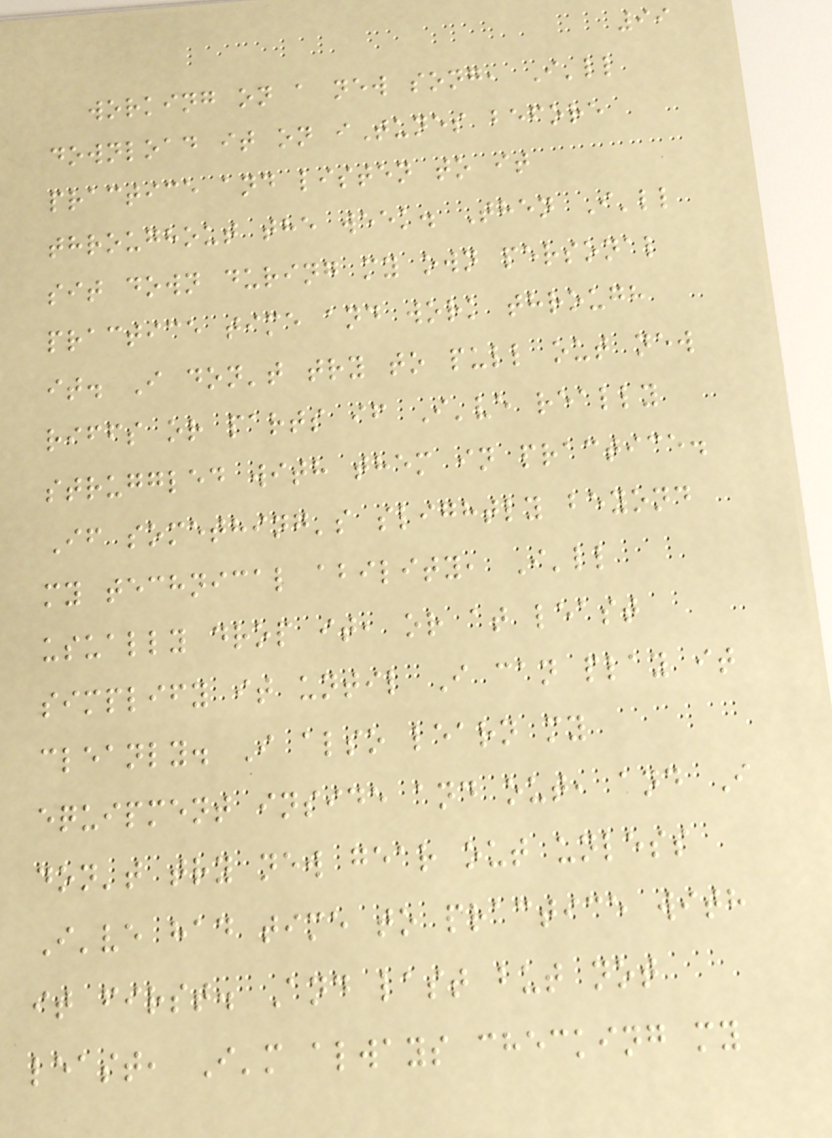99
working on a new song, I'll
download it on iTunes before
practice and listen to it
throughout the week. Then I'll
sit down during my own personal
practice time and work through
it. I don't try to pull out new
riffs or parts if I've really
struggled with them in practice.
If something's slightly beyond
my technical ability, I'll
usually drop it, or at least
simplify it until I can play it
cleanly. I also learn my
equipment inside and out, and I
don't try new gear out unless
I've had time to practice with
it first. And last but not
least, I'm always checking my
